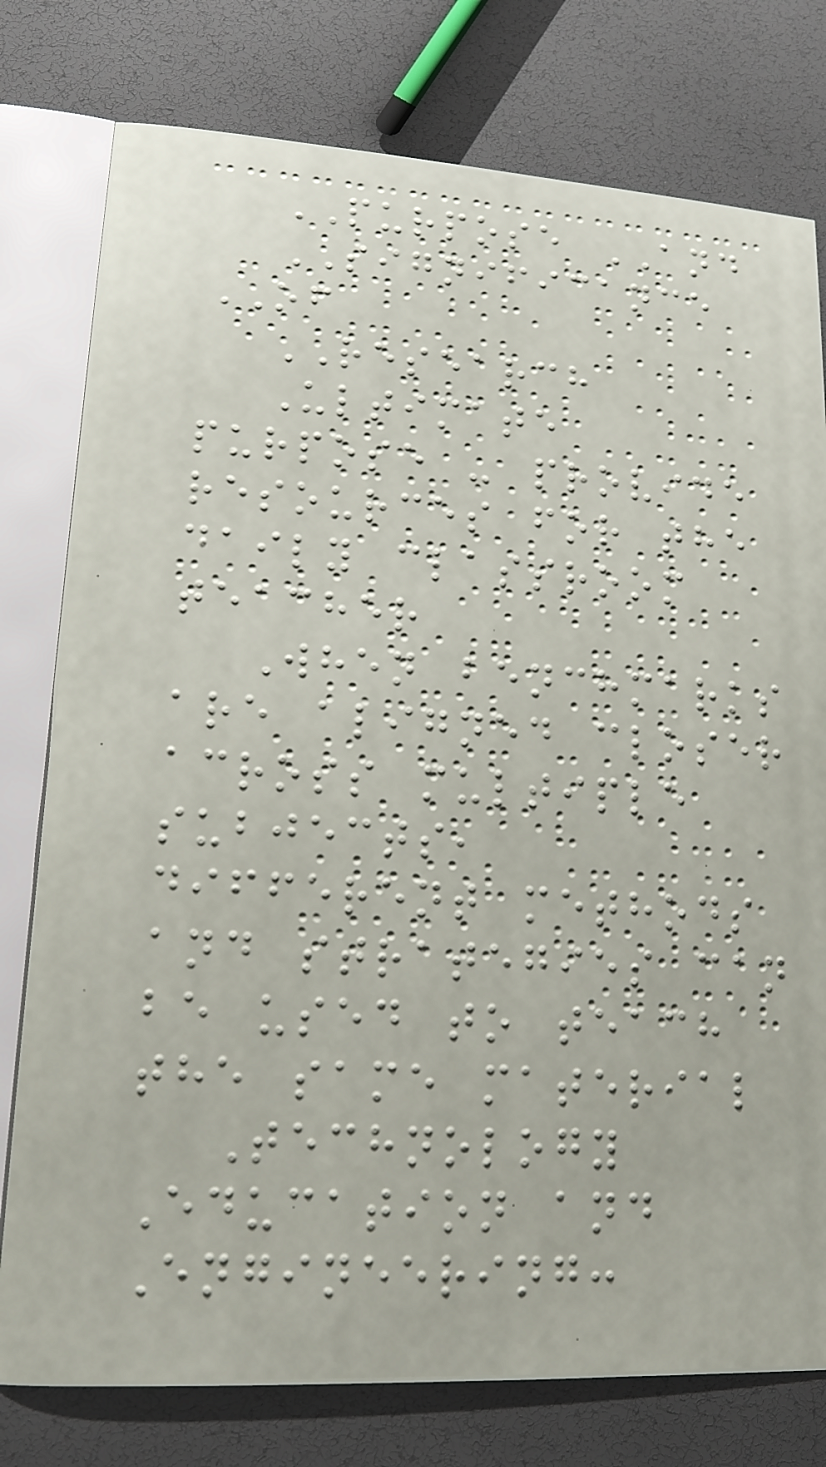PURPOSE AND
SIGNIFICANCE
OF
RESEARCH
Ultimate
purpose - provide
resources for the
daily classroom
teacher
When benchmarks
are aligned closer
across multiple
subjects,
different methods
and strategies can
be used to teach
the same material
Technology
Education and
Engineering:
